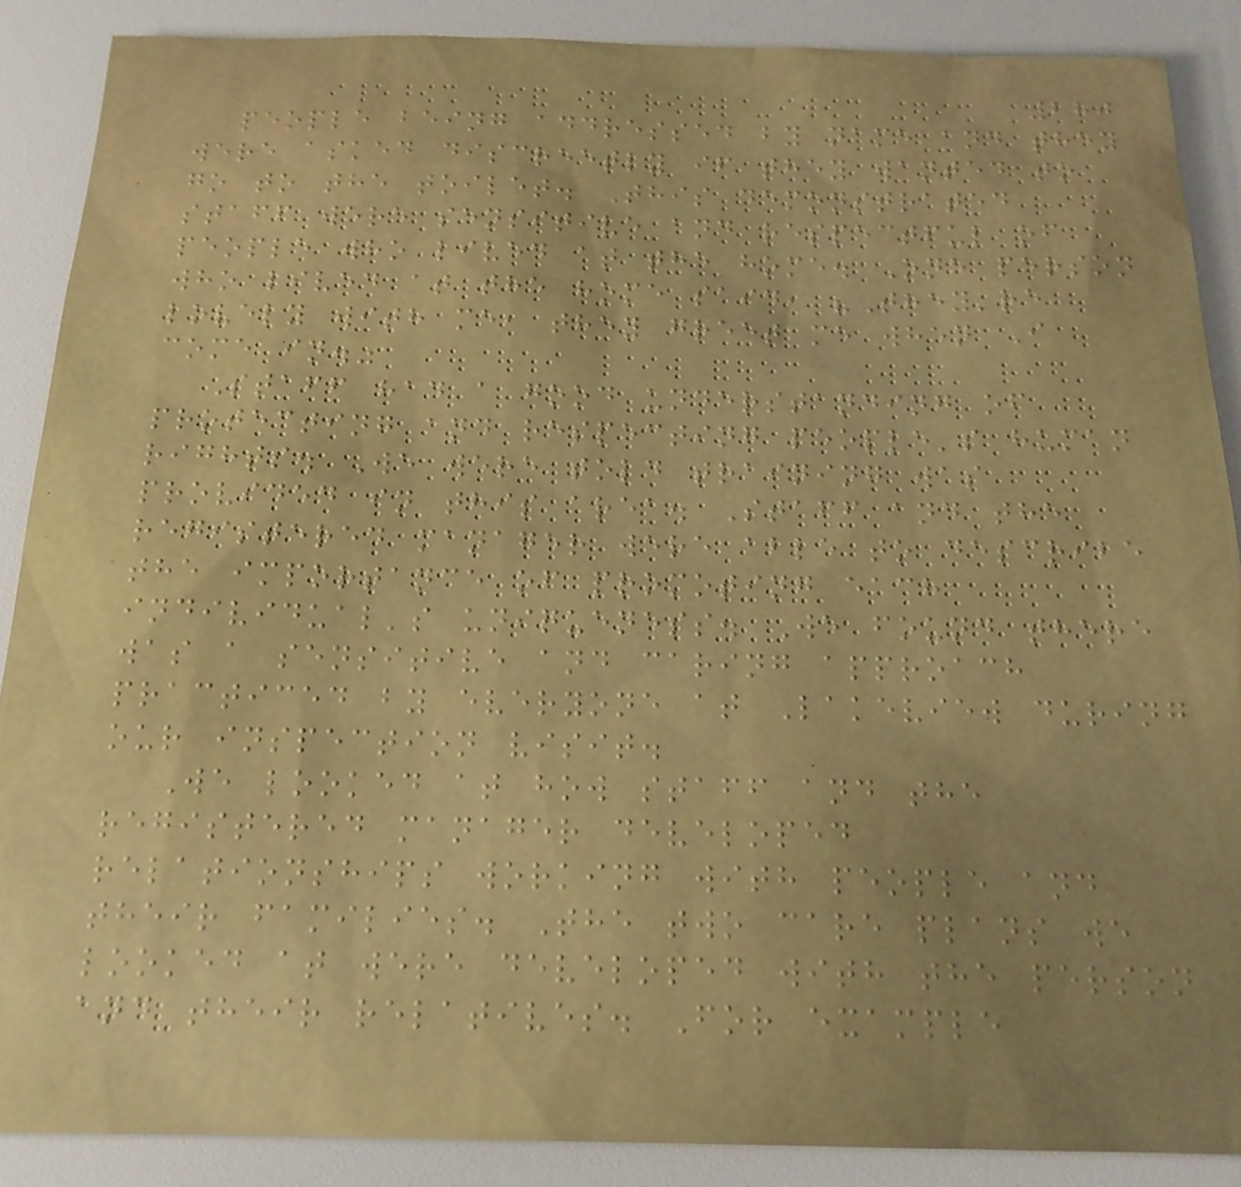280
people being addressed by name and they
were asked discreetly if they wanted to
go to the toilet. This demonstrated
staff were sensitive and respectful of
people who lived at the home. One person
who lived at the home said, "They're
lovely with me, they greet me when I
come in."
Staff had a good understanding of
protecting and respecting people's human
rights. We were told training was
provided in this area. Staff and the
registered manager were able to describe
the importance of promoting each
individual's uniqueness. We found there
was a sensitive and caring approach
practiced by everyone at Lakeview during
our inspection visit.
We looked at how staff and the
registered manager developed
relationships working with people and
their families. The two care plans we
looked at were developed with the person
and their relatives. For example
